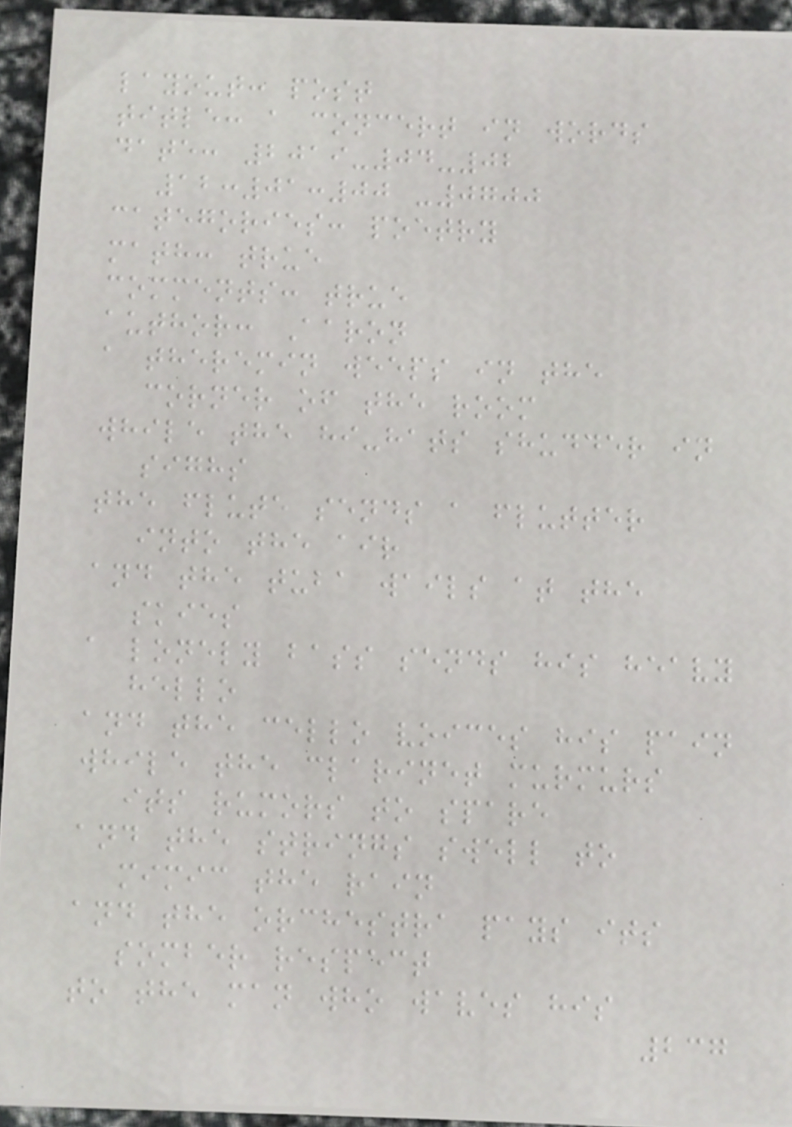layout: post
title: a concert in words
date: 2019-04-02
12:01:00 -0700
categories: poetry
math: true
comments: true
author: Aaron
a theremin weeps in the
corner of the room
while the hi-hats shudder in
sighs
the flute sends a flutter
into the air
and the tuba wails at the
skies
a lonely bass sends his heavy
hello
and the cello voices his pain
while the clarinet murmurs
its rumors to spare
and the strings swell to
mimic the rain
and the orchestra pays its
somber respect
to the man who waves his
237
